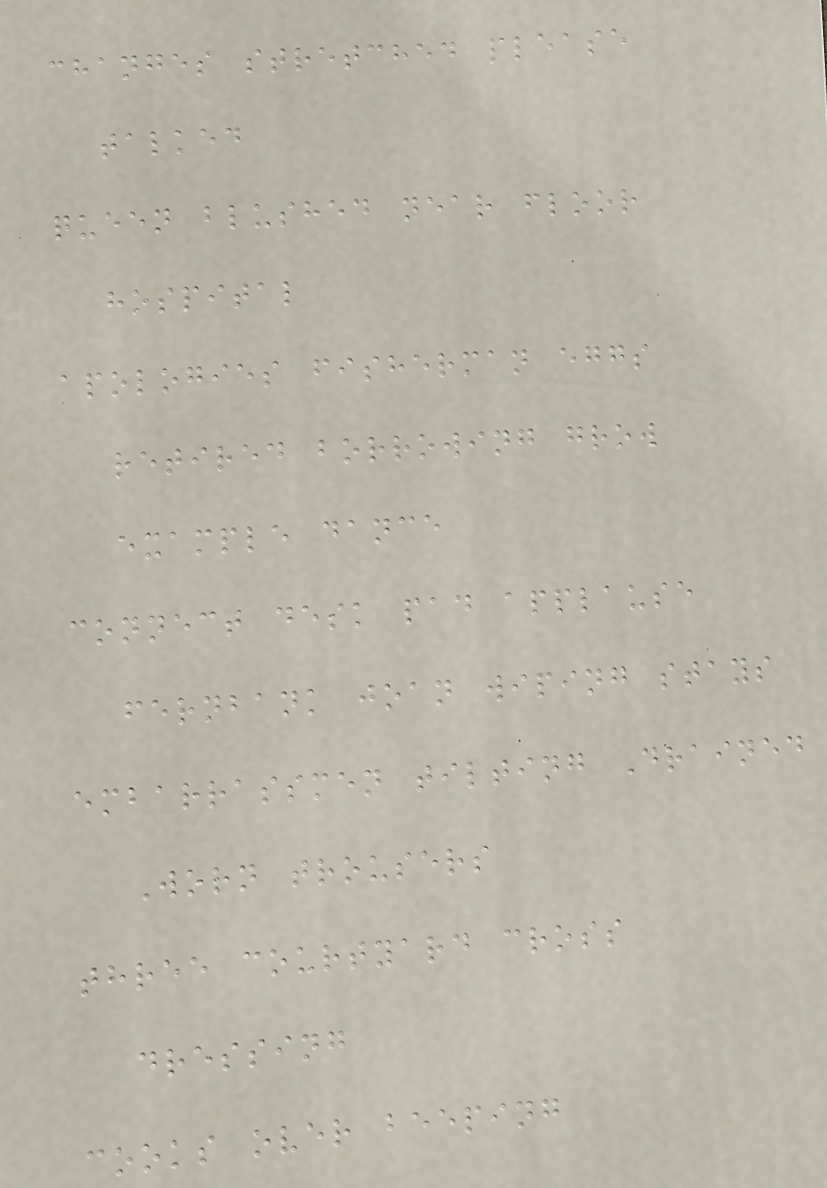changes stretched please
talked
queen blushed near floor
hospital
apologies fisherman eggs
retired borrowing grow
example dance
connect desk pad applause
fernbank joan wiping stays
embarrassmen tilting Drained
Worn trousers
three courtyard cross
dressing
cooks over beeping
